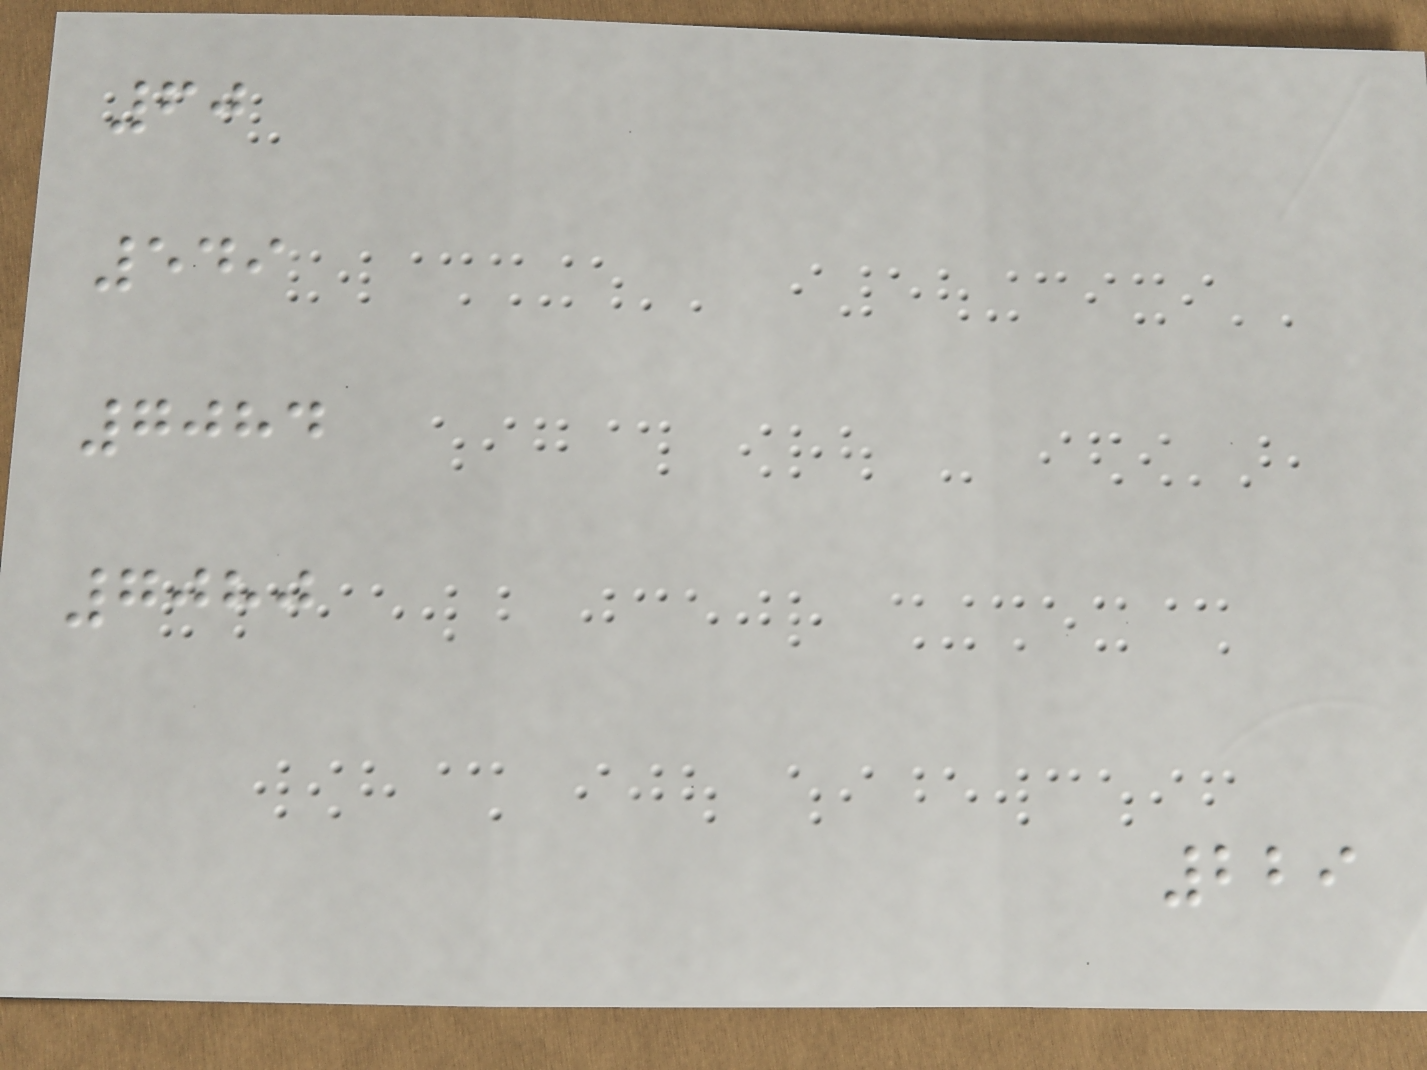60
549
7084
7080
229
